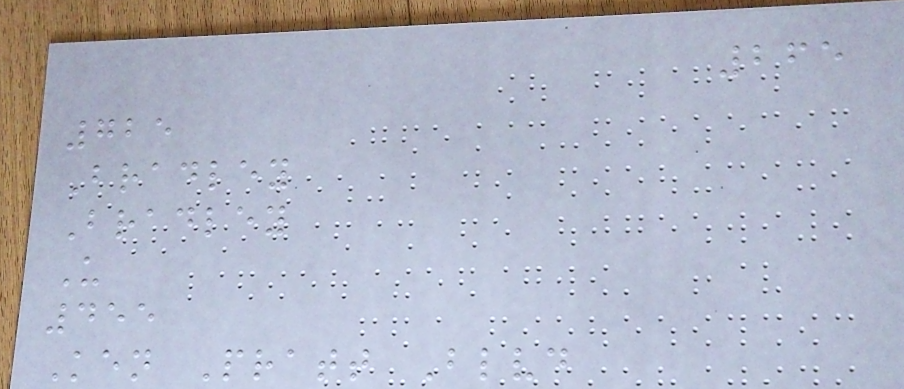265
725
Bradley
Bradley
U
455
Ken Pratt Blvd
